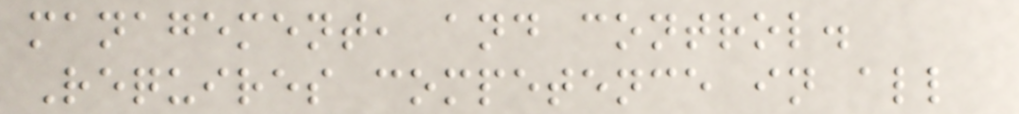management, and control.
Requires competence in all
